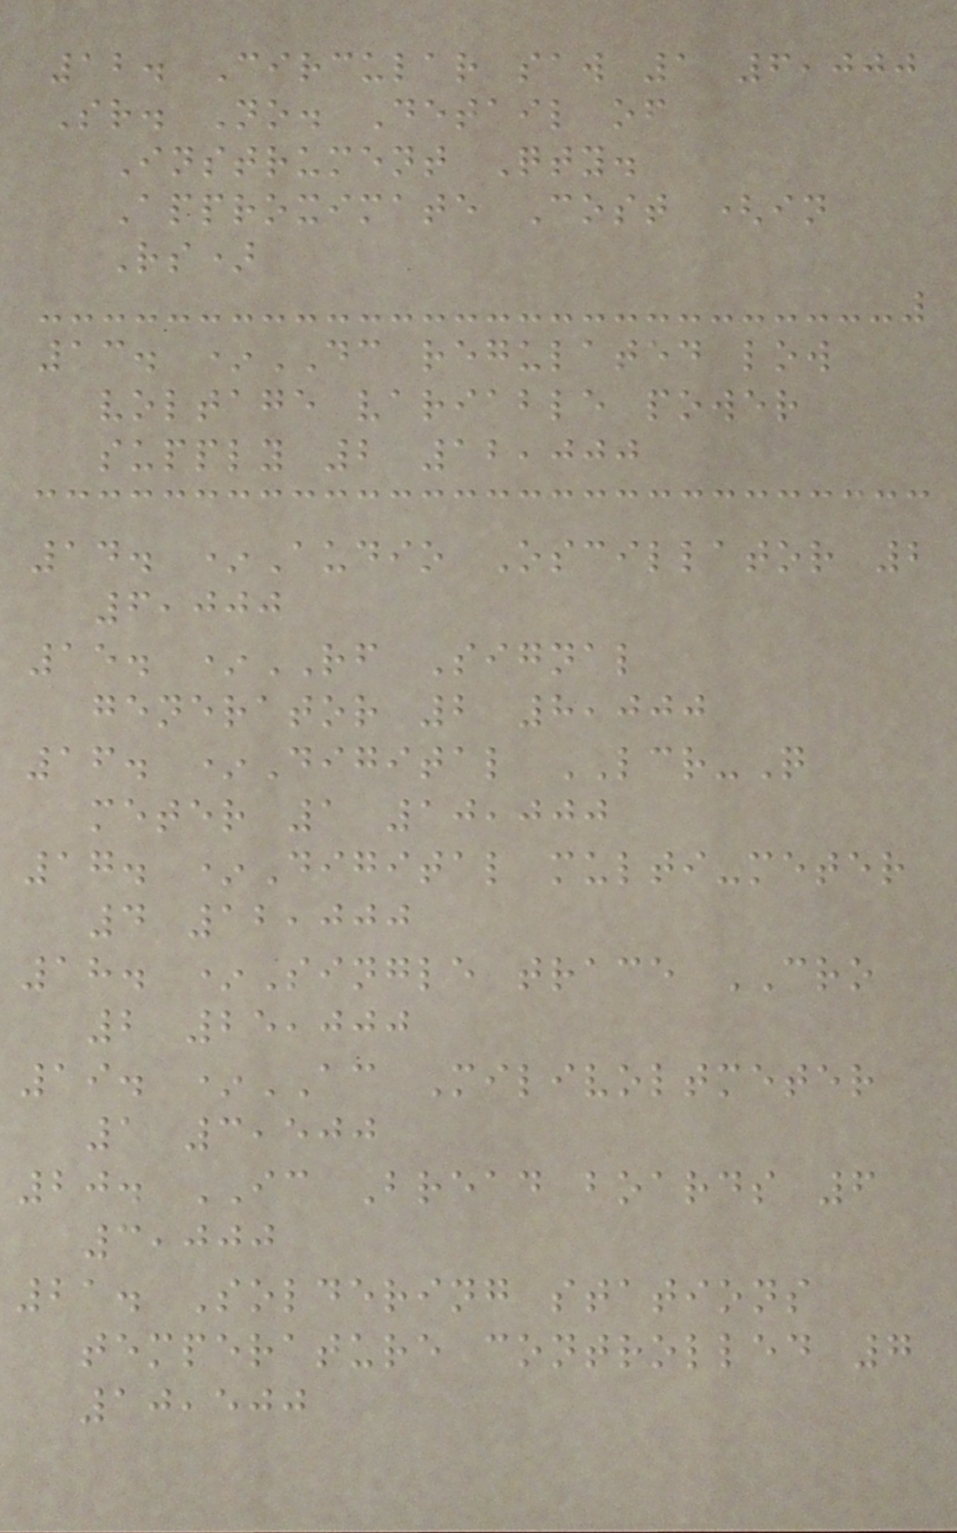12. Circular saw 1 6,000
Sr. No. Detail of
Instrument Qty.
Approximate Cost (in
Rs)
13. *DC regulated low
voltage variable power
supply 2 12,000
14. *Audio Oscillator 2
6,000
15. *RF Signal
generator 2 8,000
16. *Digital LCR-Q
meter 1 10,000
17. *Digital multi-meter
4 12,000
18. *Single trace CRO
2 25,000
19. *AC Milivoltmeter
1 3,500
20. IC Bread boards 6
3,000
21. Soldering stations
temperature controlled 7
10,500
